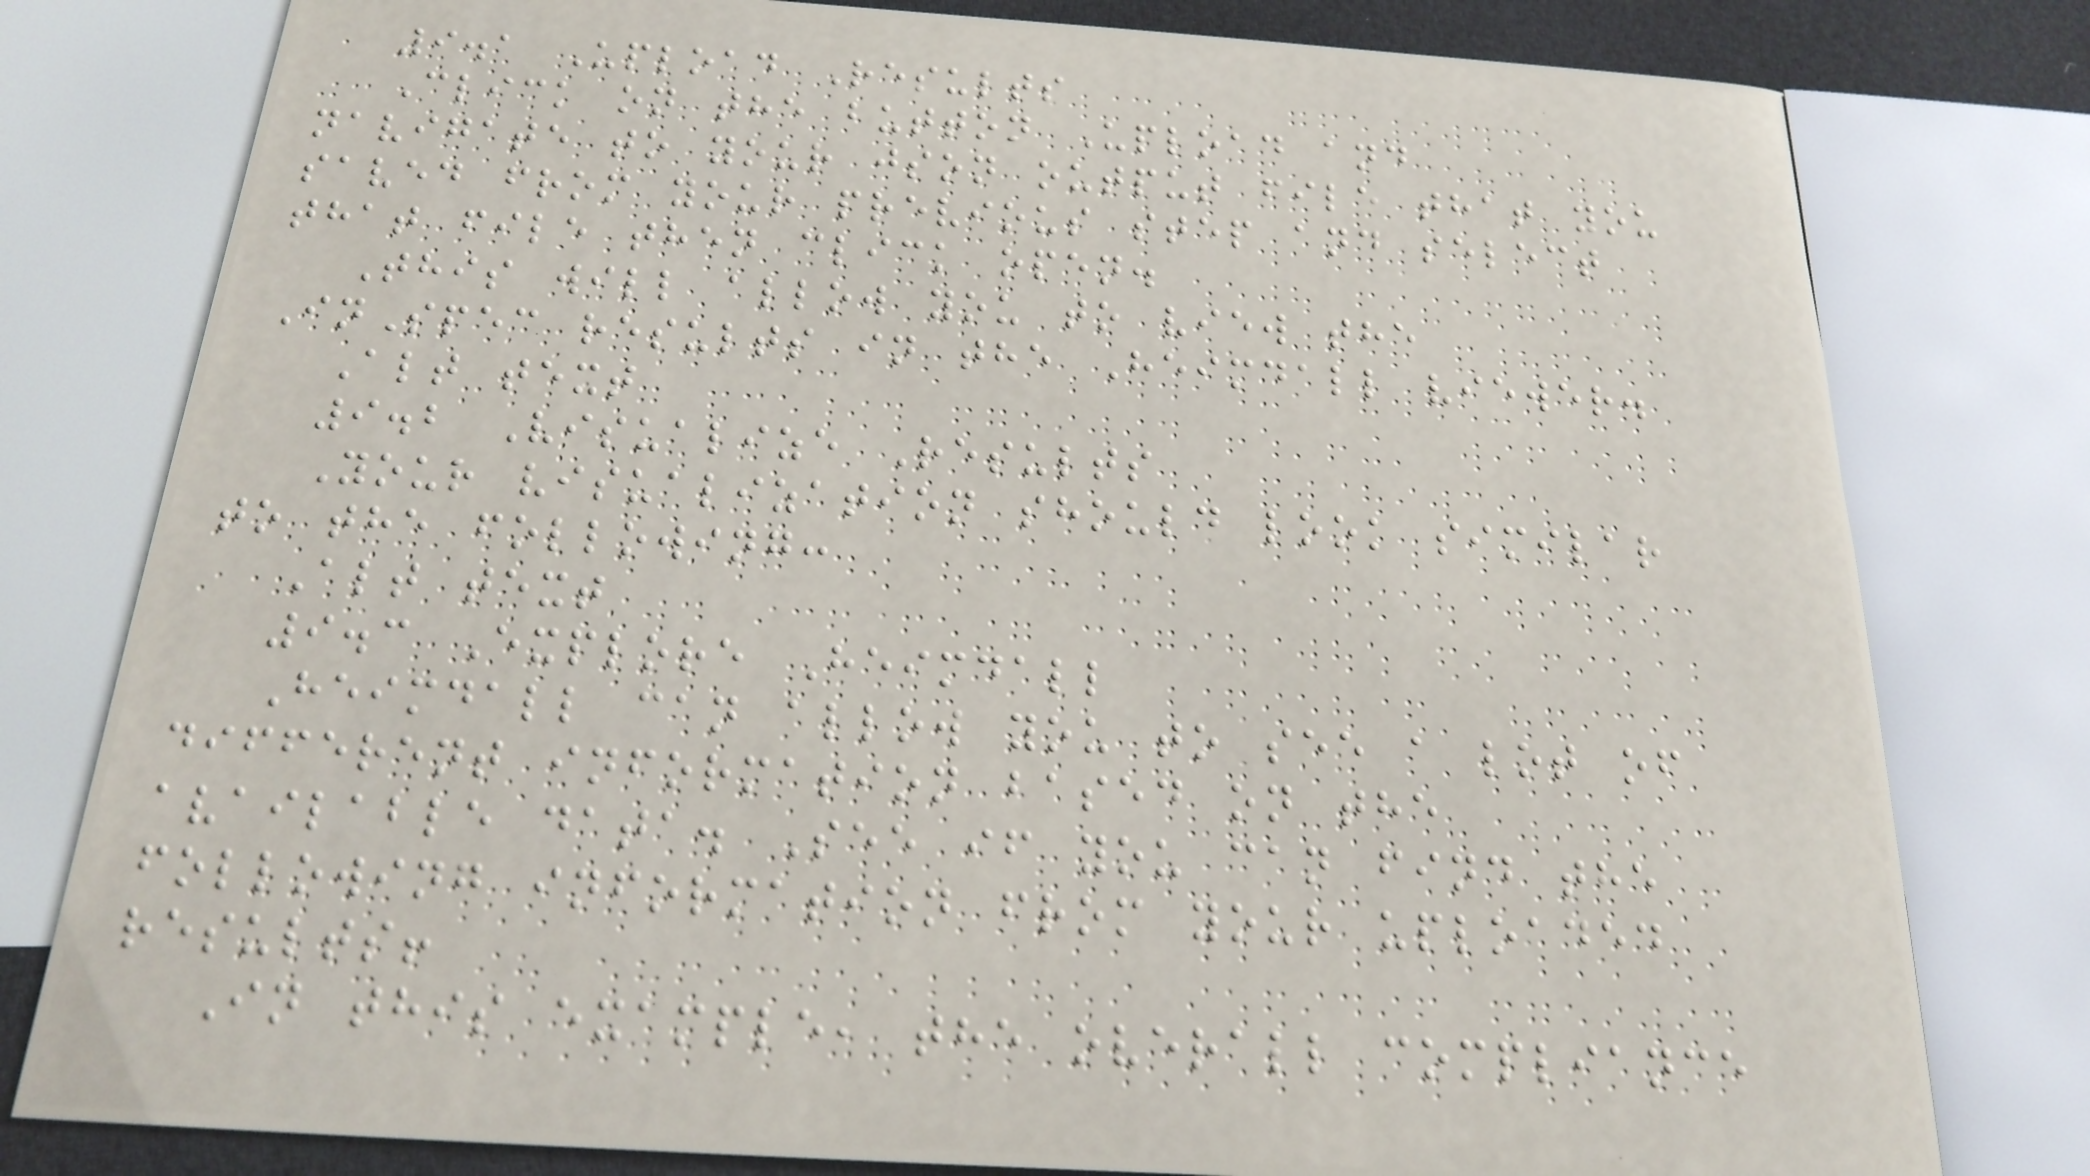9.1 Upload Results
Click on the button Upload and
navigate to your json output file that you
saved from your previous step and select
that file then click open.
This will allow you to view the
InSpec results in the Heimdall viewer.
Alt text
9.2 Visualize Results
Your visualization should look similar
to the following:
Alt text
9.3 Explore Heimdall
Heimdall can allow you to see a lot of
different information based on the
available data. See if you can find the
following information from your uploaded
results!
In this example, the overall compliance
